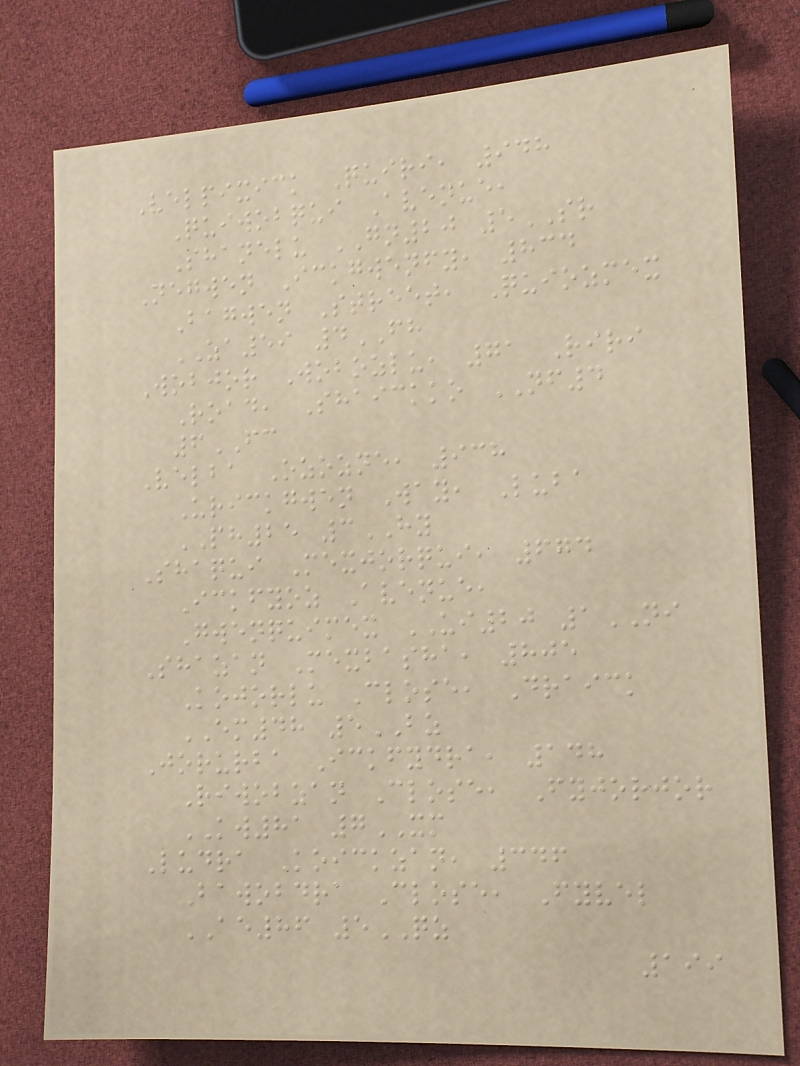Velpixick Quiri, 948
Quiwobqui Avenue,
Shanelu GN20 5SR
Negwen Ickgwenfy, 834
Bagwen Street, Quiozmex
ZA59 4FH
Wobjor Wobozlu, 71 Riri
Road, Shaickko NF4
6FC
Velba Ozozne, 938
Urickgwen Way, Luba
PH25 3HY
Shaqui Mexjorqui, 674
Ickfyoz Avenue,
Gwenquimex UI20 1NI
Shazan Mexbasha, 805
Kojorlu Close, Draick
EM48 5BZ
Jorurba Ickfydra, 148
Riwobzan Close, Fyjorjor
KW81 7XM
Ludra Koickzan, 346
Bawobdra Close, Fyvel
AE86 5QZ
199
